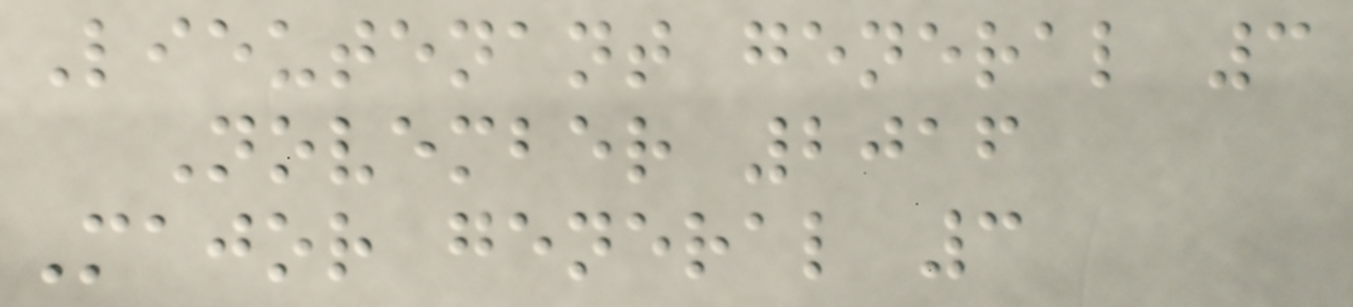Lieutenant general 3
November 2016
Major general 3
